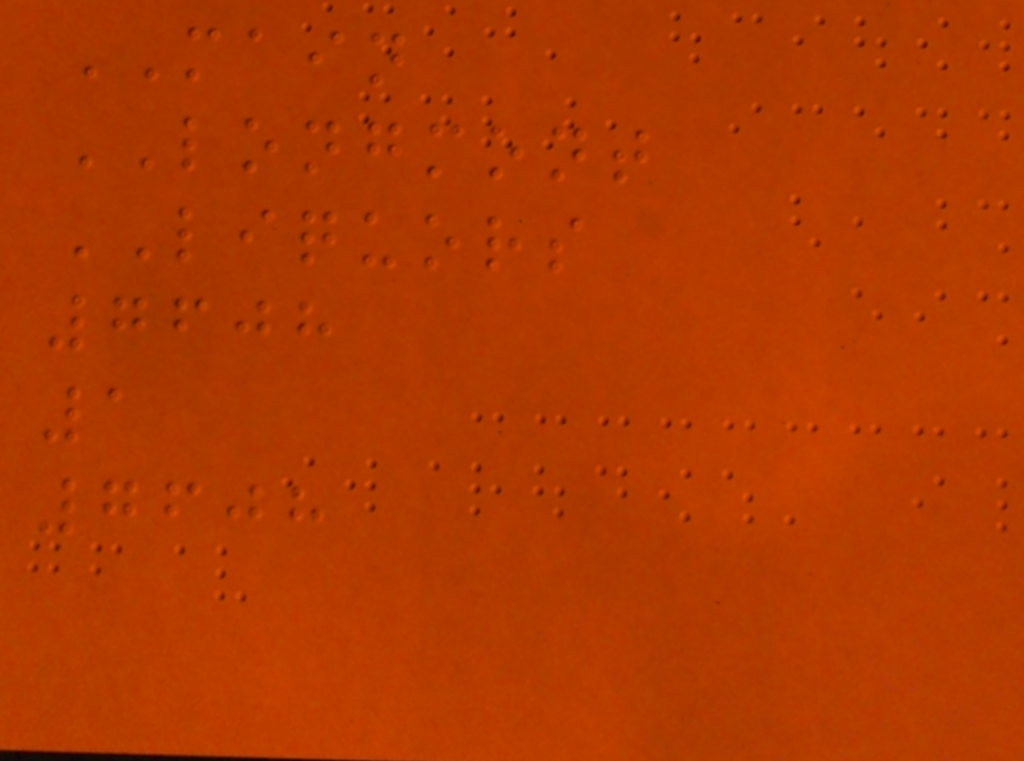MAIN
LONGMONT
LIQUORS
7608
1
7608
